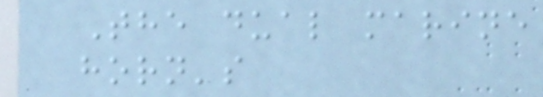The dual marine
horn's
